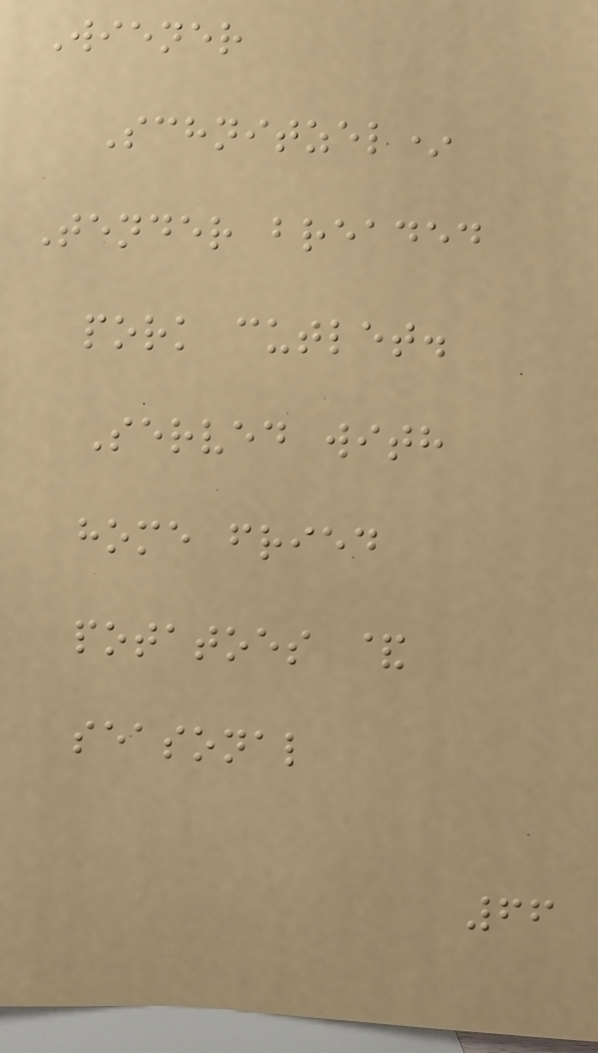Wiener
Schnitzel*
Tender breaded
pork cutlet.
Served with
home fried
potatoes &
seasonal
66
